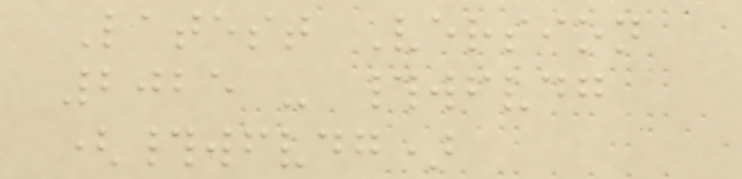Latest Version
2025 - #wfvdg
(#wfvdg)
